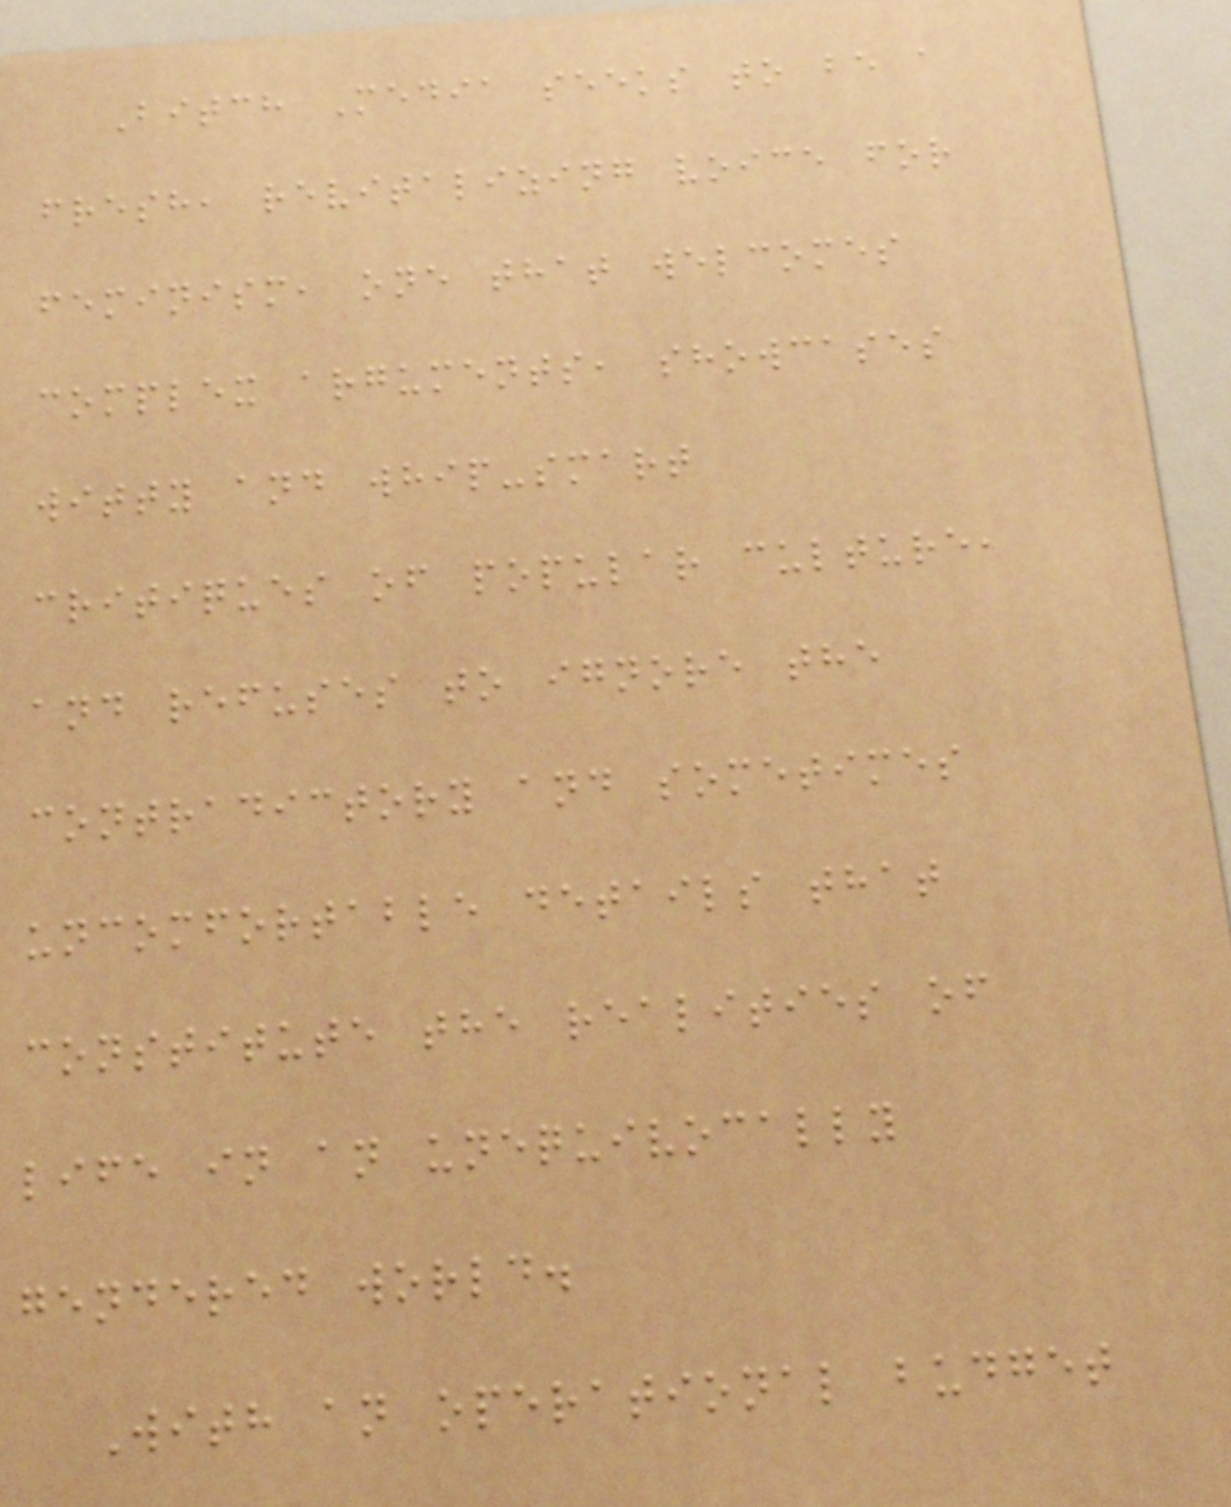Bitch Media seeks to be a
fresh, revitalizing voice for
feminism, one that welcomes
complex arguments, showcases
witty and whip-smart
critiques of popular culture,
and refuses to ignore the
contradictory and sometimes
uncomfortable details that
constitute the realities of
life in an unequivocally
gendered world.
With an operational budget
